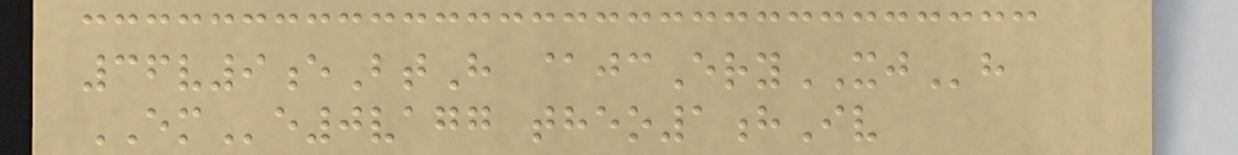36v9eBtH @jcEryXJh
EMe0vagg theo1hIv
